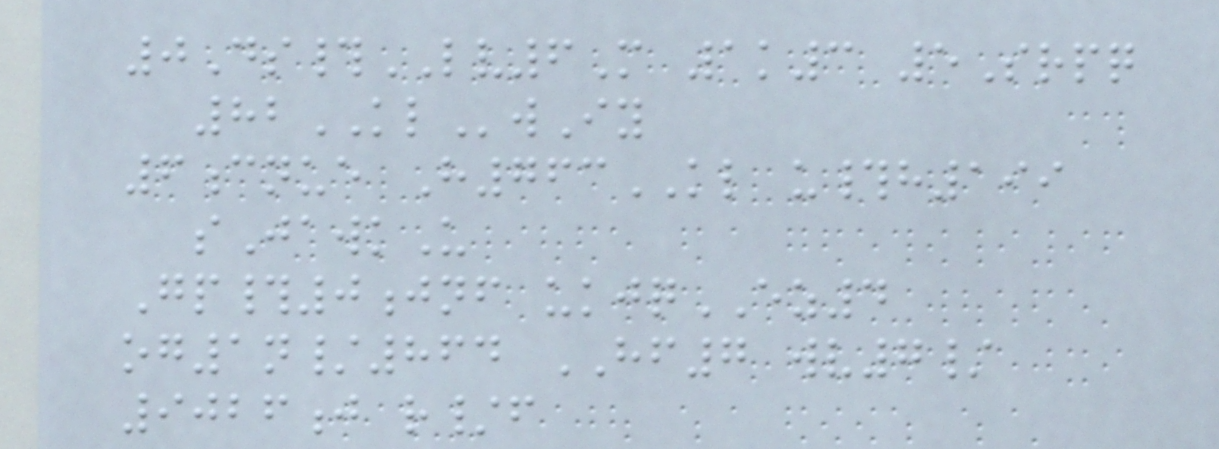0Ds#LV6M 1k3 5Srpq
82KLwIy
6cnue H763KL u#h199
sJawkU
Gp#0jnf ukjqEZ4
og1n/864 HF7 wv7/
9026j r/f
